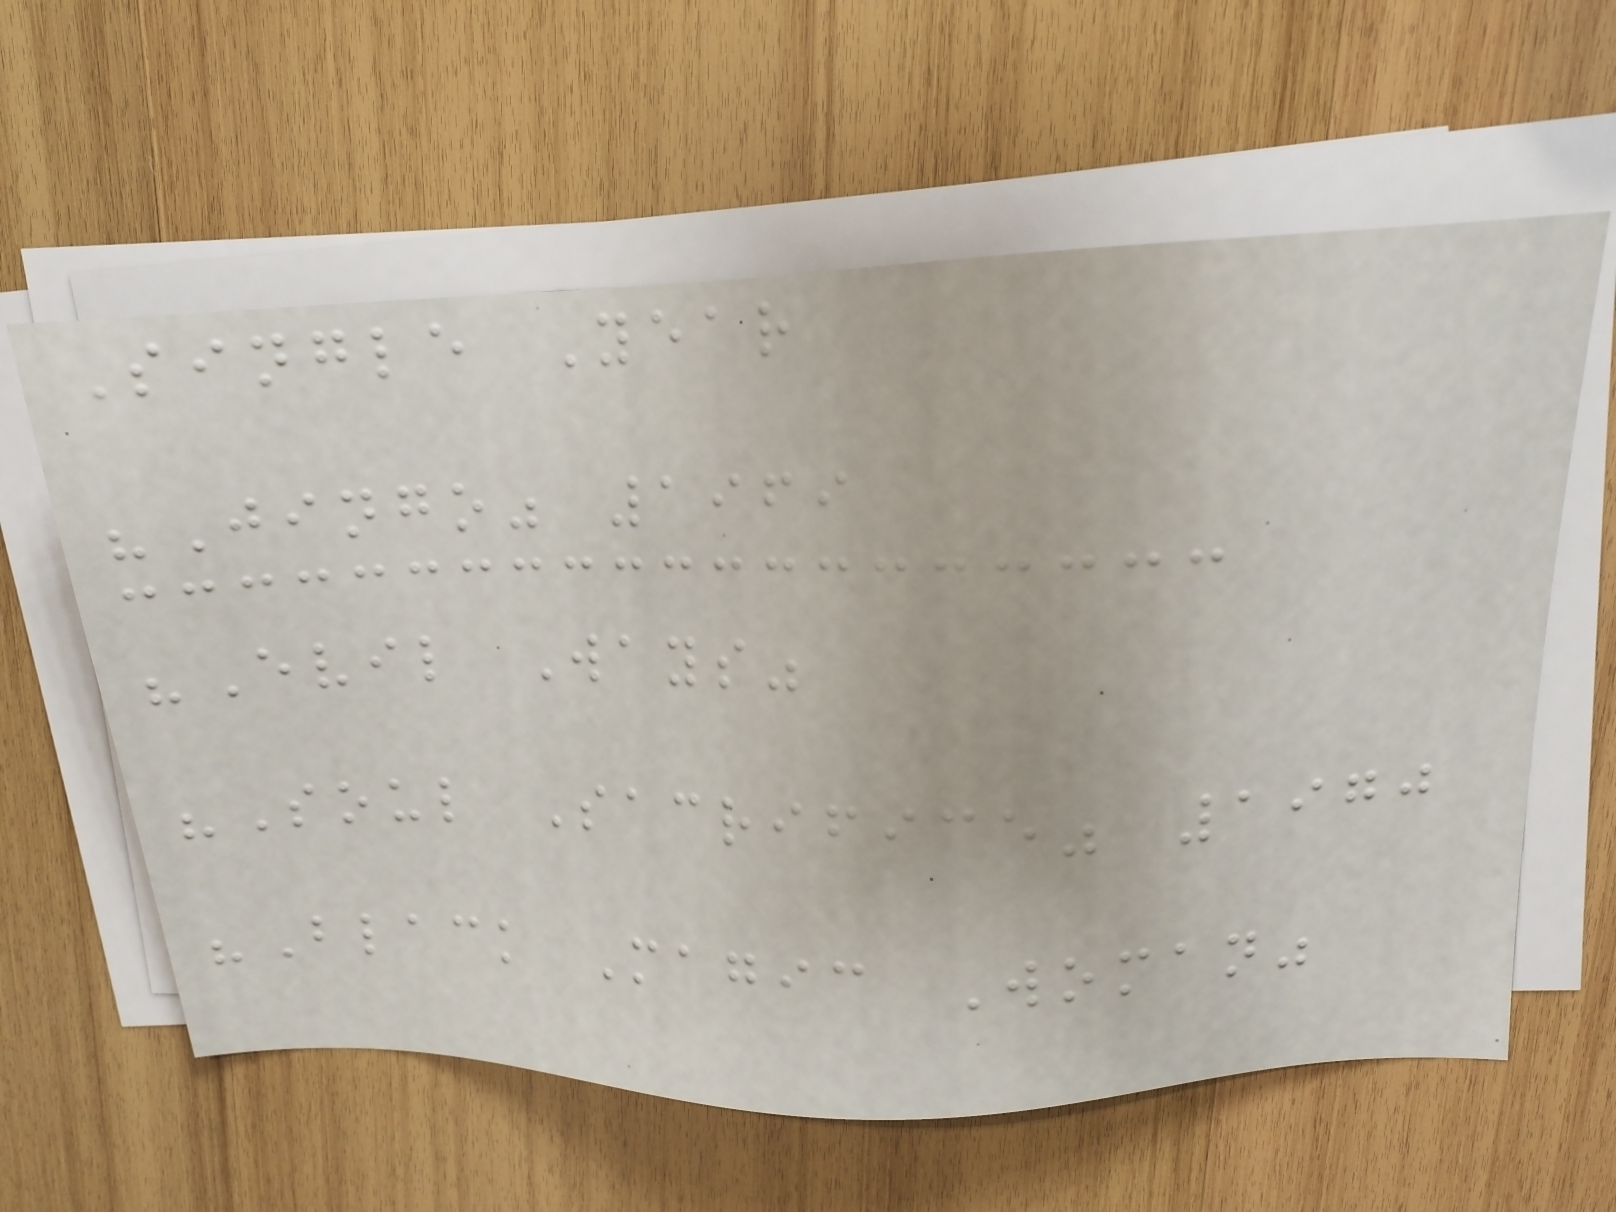Single Year
"Jingo" 1969
"Evil Ways"
"Soul Sacrifice" 1970
"Black Magic Woman"
